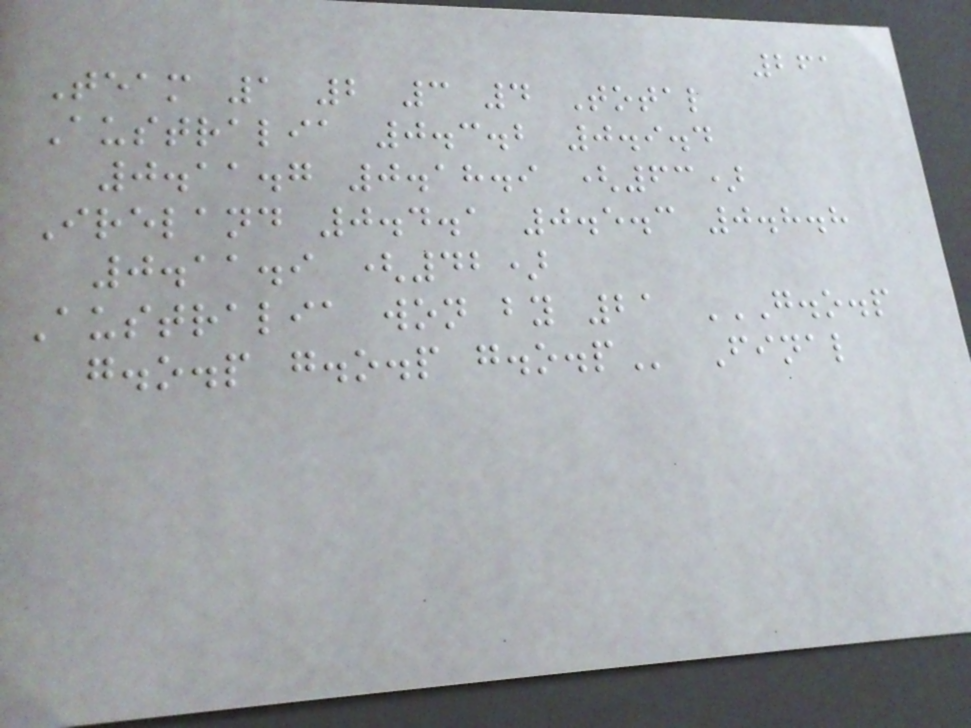261
Team 1 2 3 4 Total
Australia 0.3.2 0.9.4
0.11.7 0.18.9 (63)
Ireland 0.4.1 0.5.3 0.8.8
0.11.9 (42)
Australia won by 21 G.O.P
G.O.P G.O.P G.O.P Final
